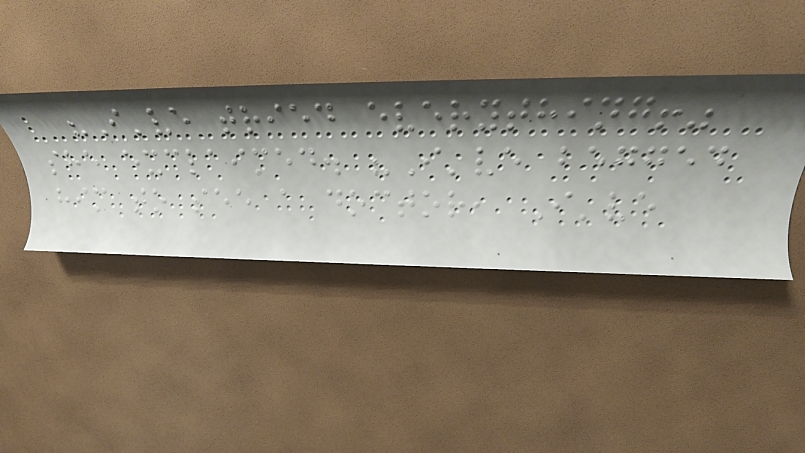"I've tried everything!"
she exclaimed. "I've begged
him to see a doctor, I've
